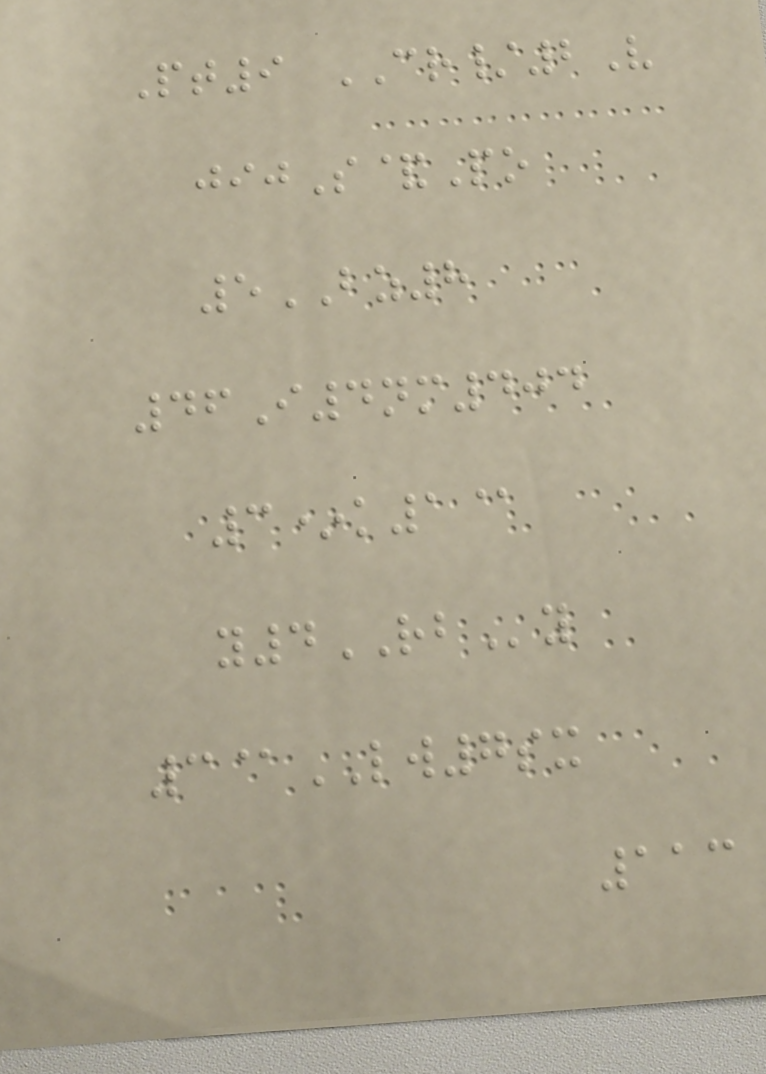Pt9 CR/2V
jijS&Po
5BZ8
46I4nm404
3*k1@
y4RBy
3@LW7sx
113
